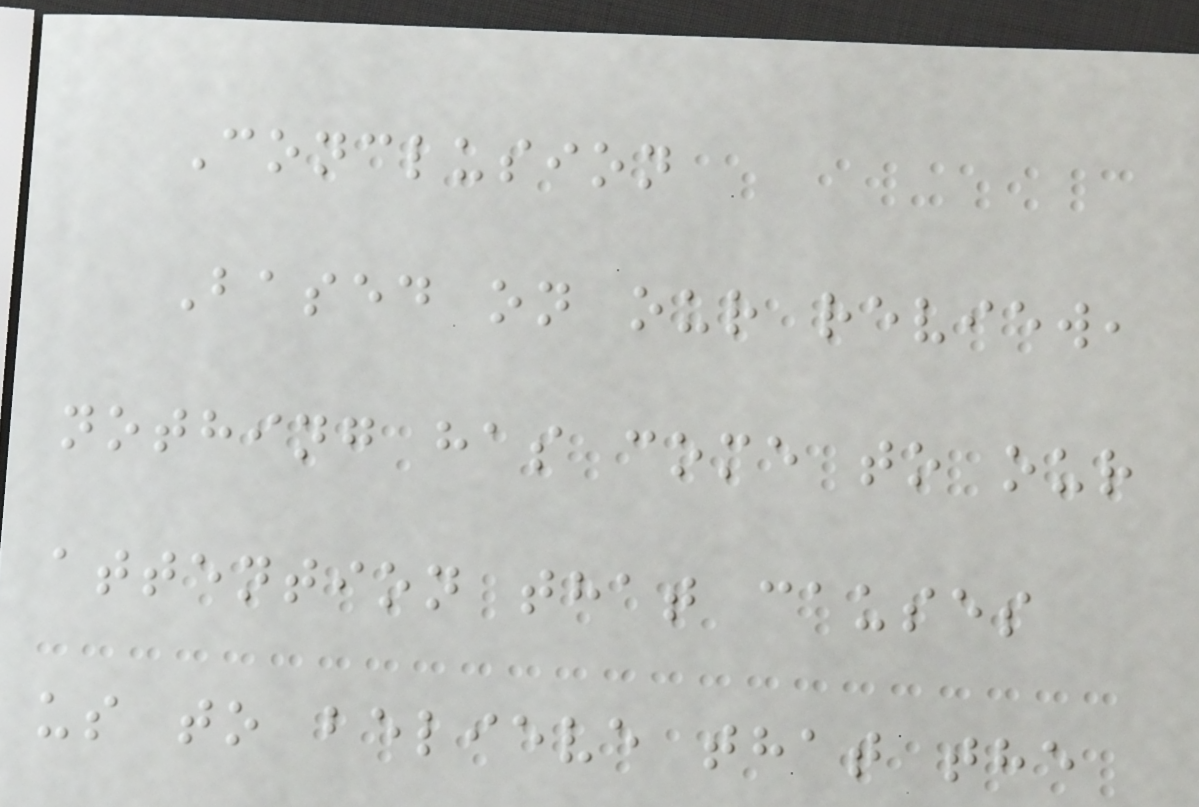Conclusion
Based on our review,
nothing has come to our
attention that causes
us to believe that the
